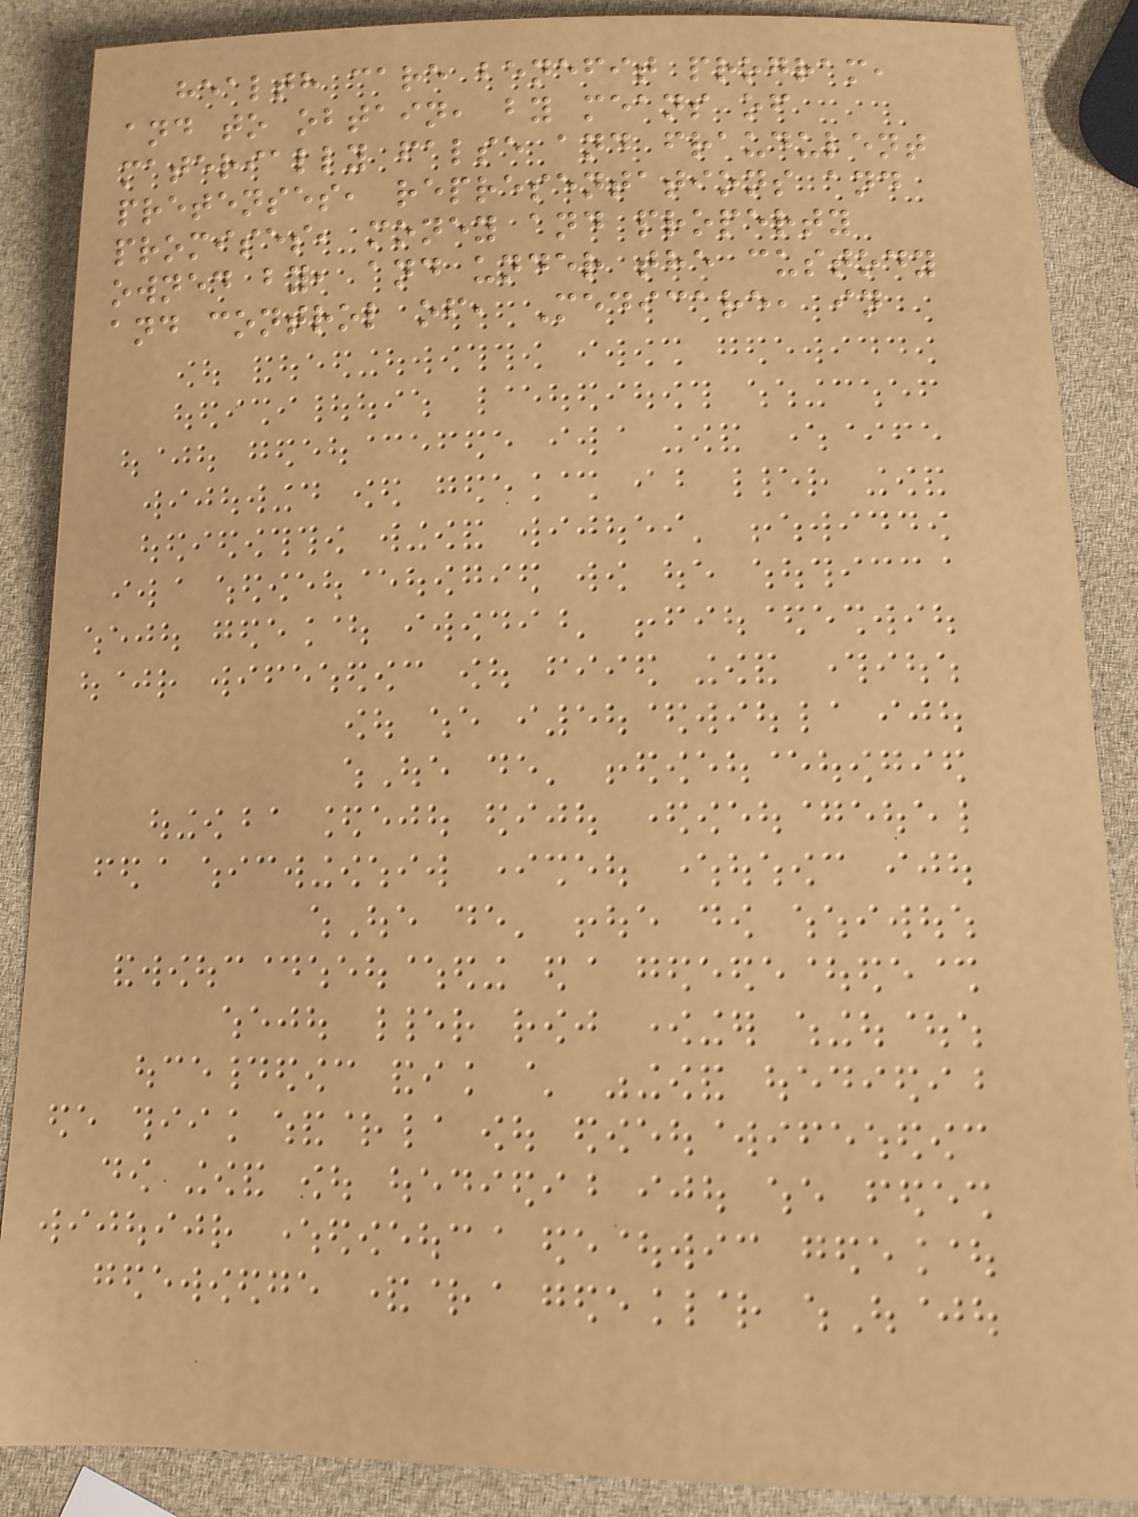health care benefit program,
and to obtain, by means of
materially false and fraudulent
pretenses, representations and
promises, money and property
owned by, and under the custody
and control of, Medicare, in
